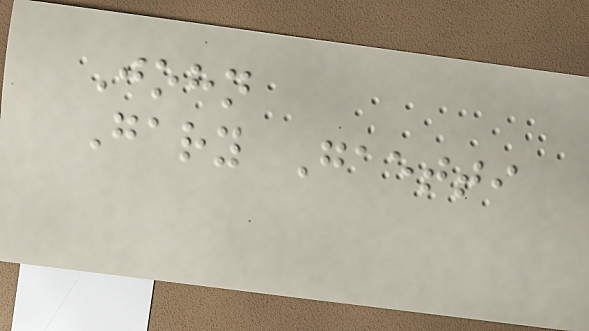John
Gary Gaetti
